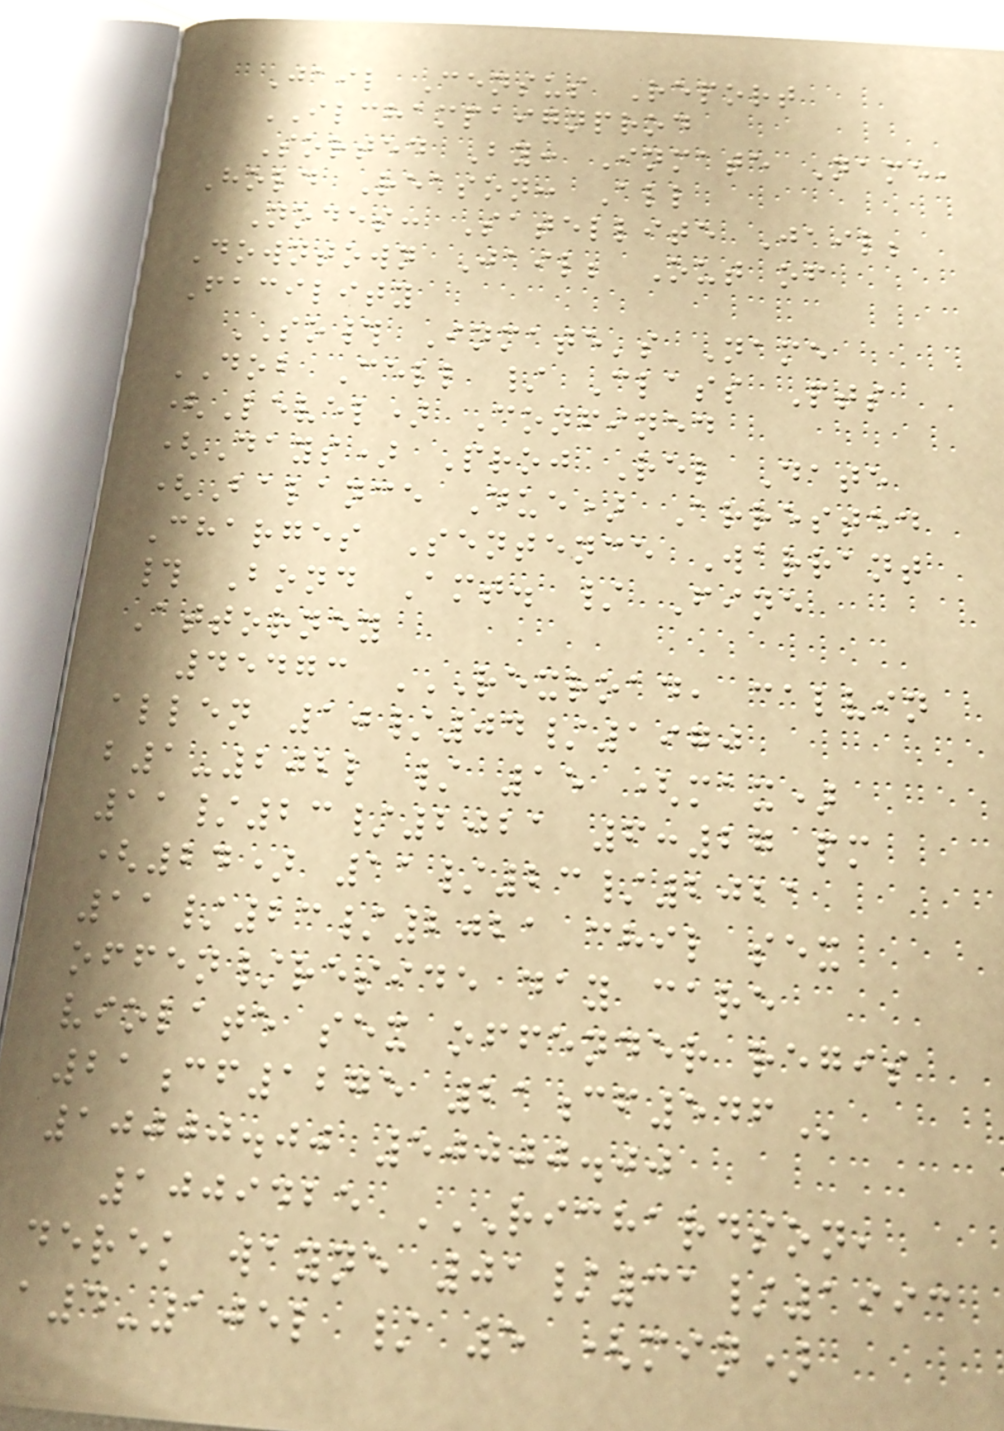Jail Census Report
ILCHAMPAIGNPROD
Sorted By: Inmate Name,
Hold Reason: All
Nodes: Satellite Jail;
Downtown Jail; Out of
Facility
SO# Inmate's Name
DOB Cell / Class Pts
(Level) Confined
(Days) Proj Rel Date
(Balance Due) Arrested
Charges Sentence Warrant
# Bond Amt. / Fine
Attorney
45473 REXROAD, CALVIN
ALLEN 10/04/1970
B1-202L / 15 (MAX)
11/23/2021 6:27 PM
(24) 11/23/2021
11/23/2021 CHIL SEX
OFFEN/RESIDE DAY CARE
VIOLATE SEX OFFENDER REGIS
21CF1275 21CF546
10000.00 50000.00
1009425 RICHARDSON,
DEREK WAYNE 01/31/1993
A4-105L / 5 (MIN)
